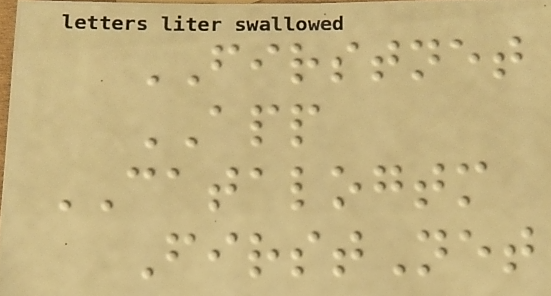FIRSTNET
APP
CATALOGTM
FirstNet
